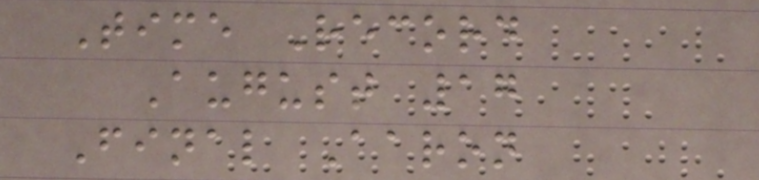Time Record
August 17
Final Aaron
